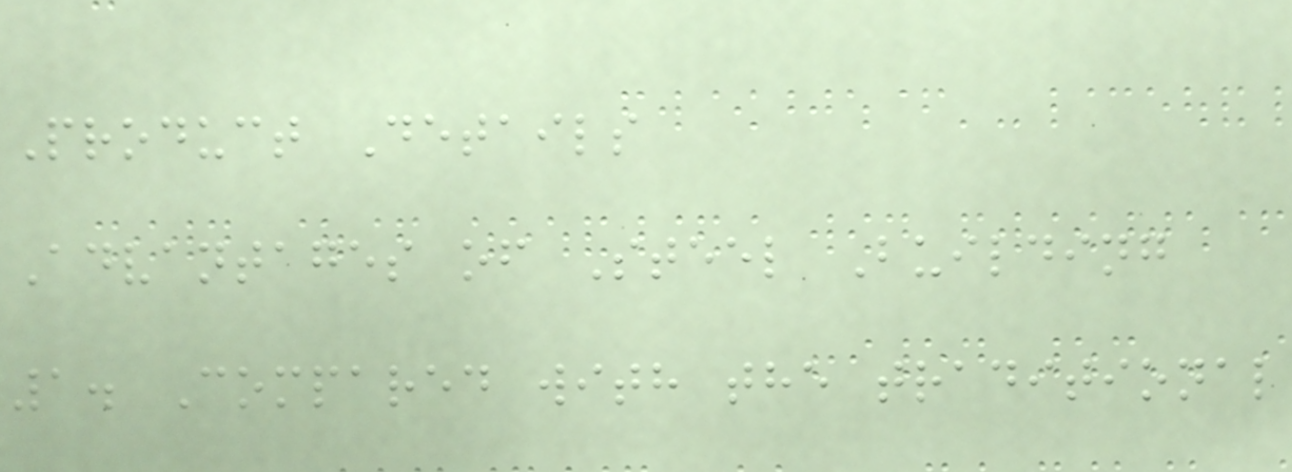Product Details
Advantages of Steel Building
1. Compared with the traditional
